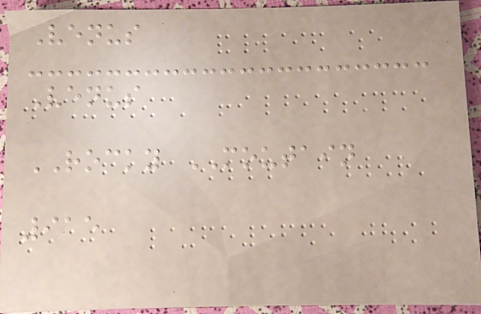Venus
Venus
ROCKY MOUTAIN
915
